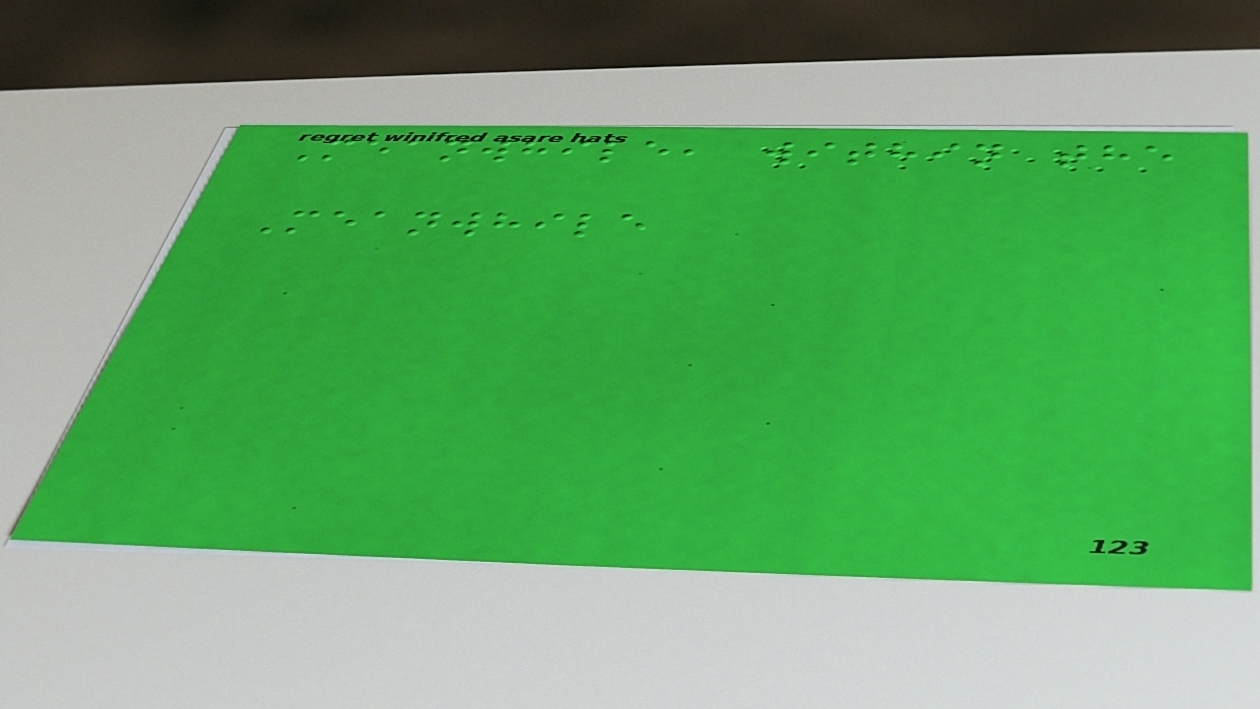Meanwhile, within the
Meanwhile
